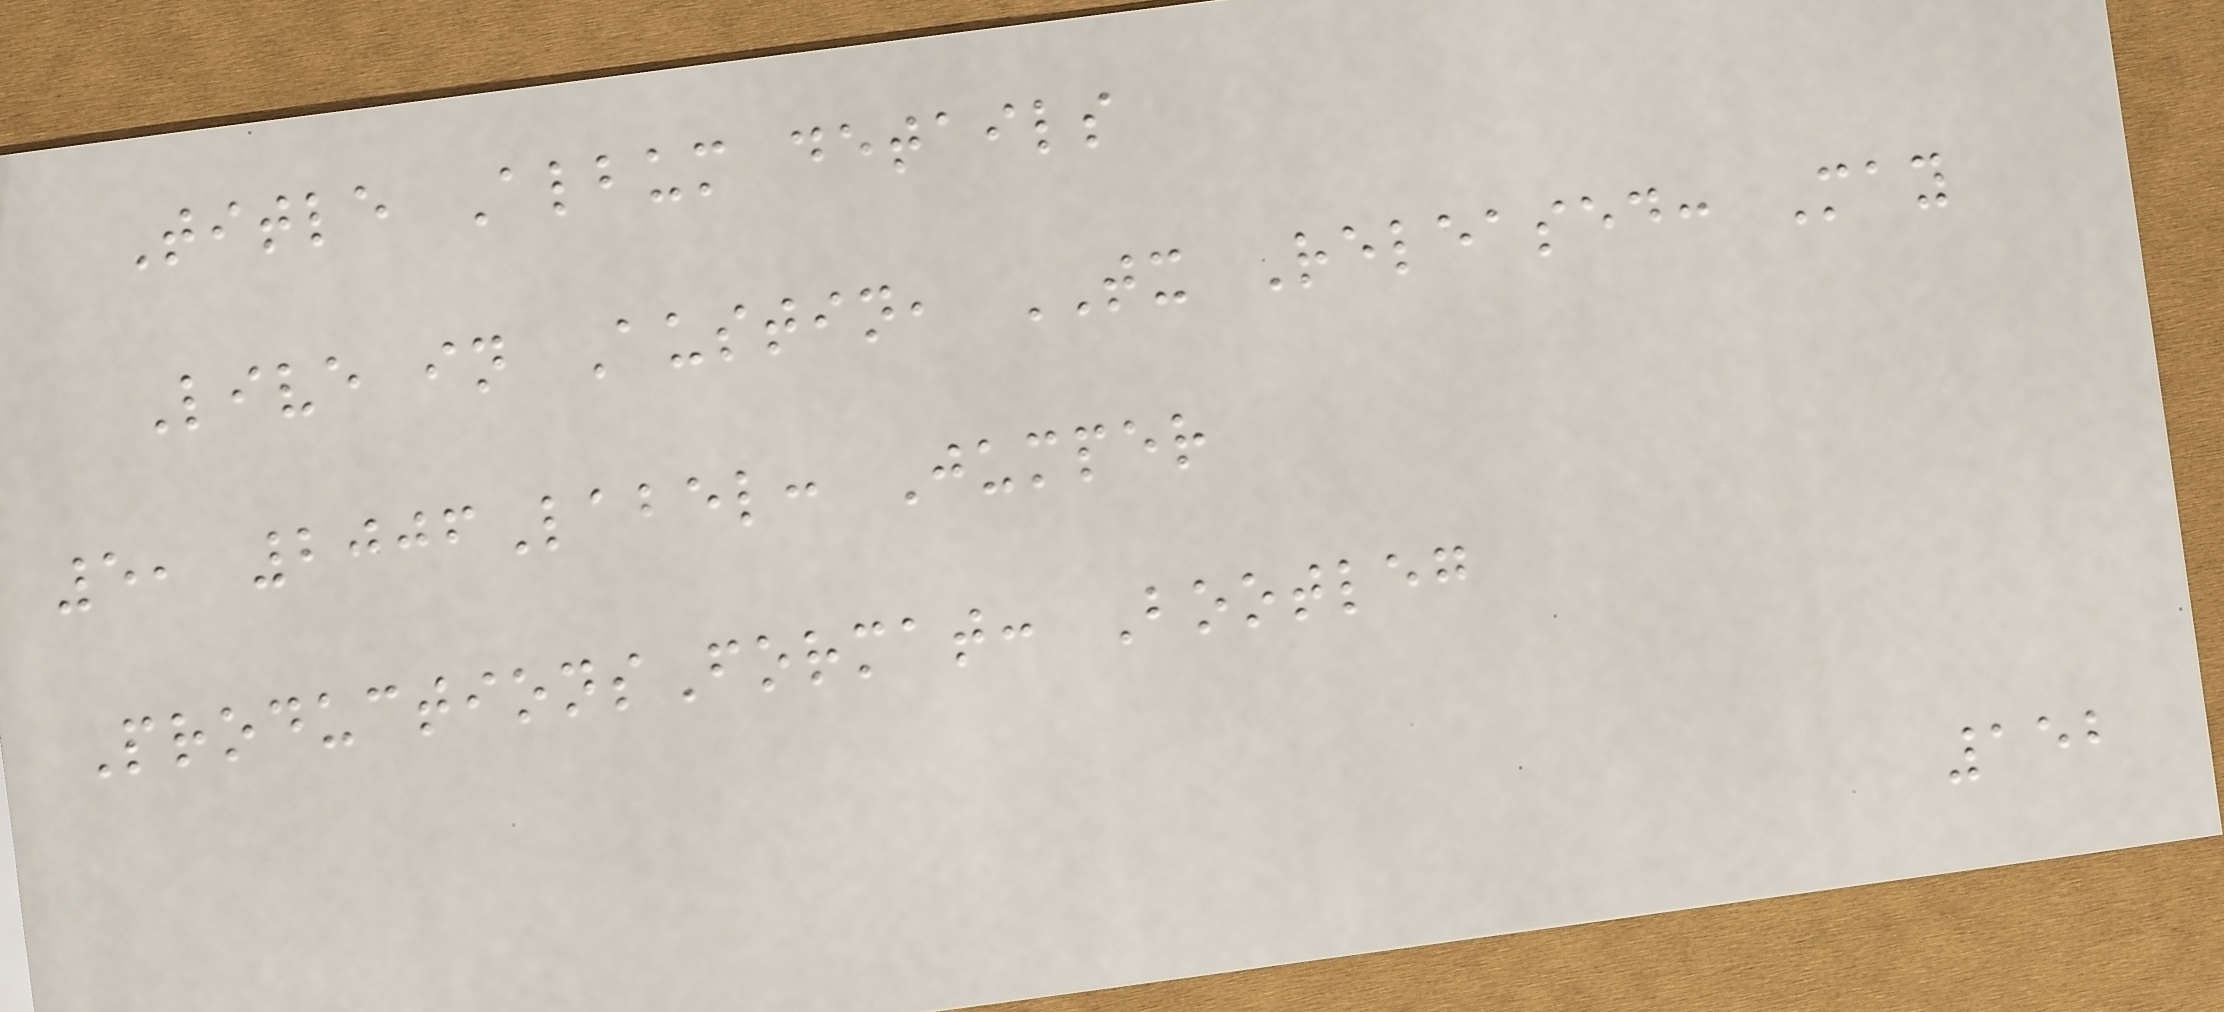Title Album details
Live in Austin, TX Released: May
5, 2006Label: Jumper
ProductionsFormat: Bootleg
152
